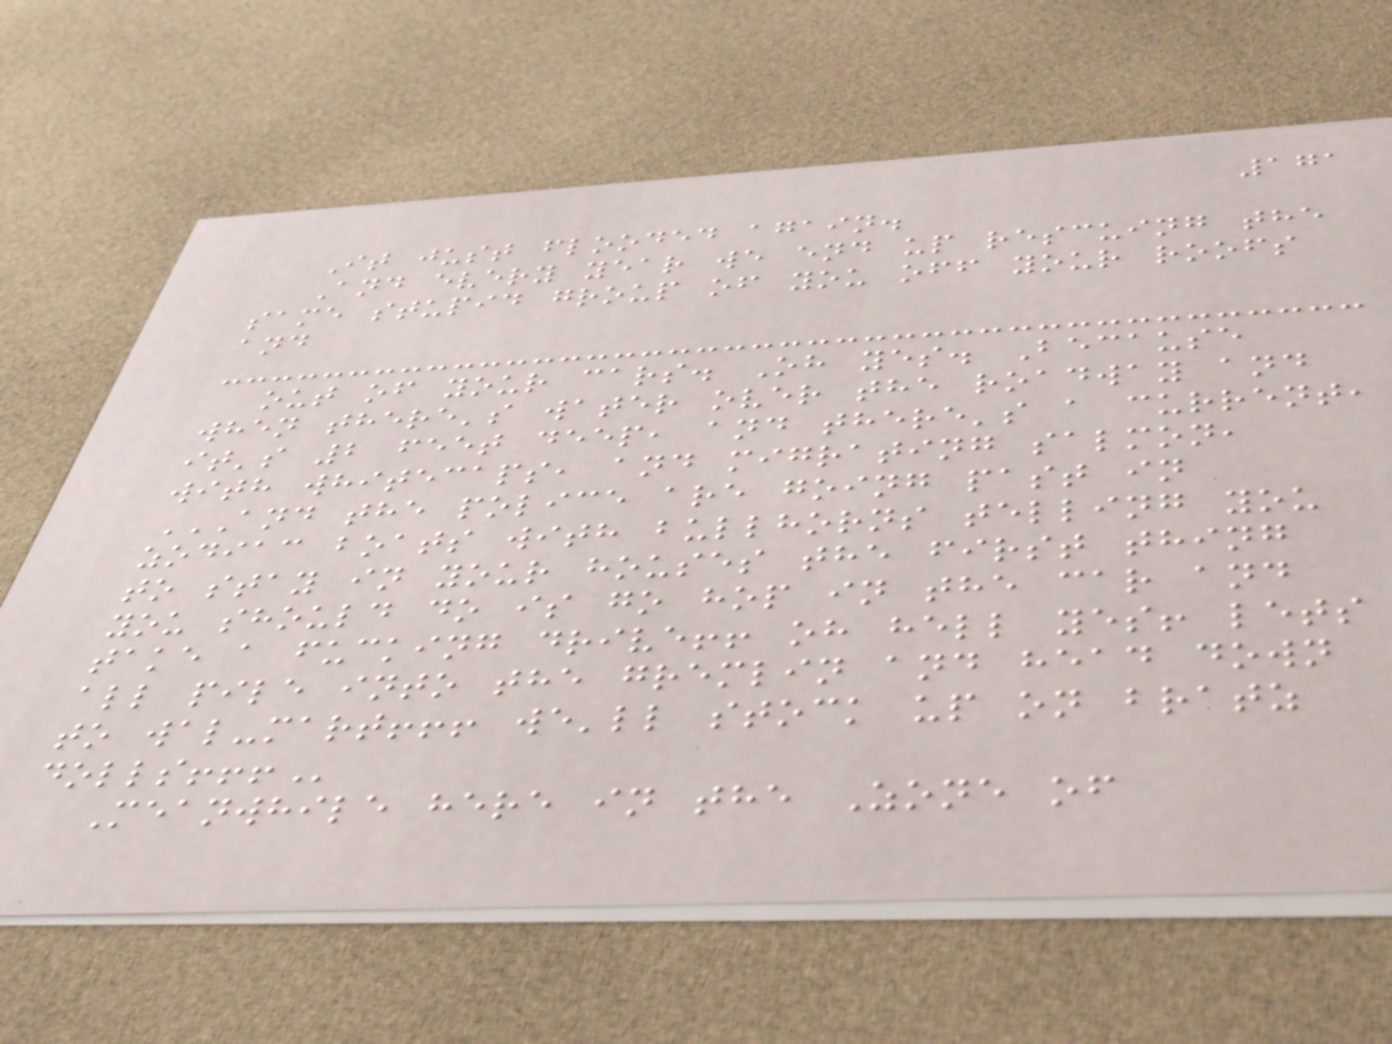171
It just flooded again.
And every year we end up rescuing the
same stupid group of you off your roofs
and
out of your cars. Oh yes. Because
when there's water over the roadway and
it's 2 feet deep, and there's a current,
with whitecaps, and migrating salmon,
AND THE POLICE ARE GOING PAST IN
ZODIAC BOATS WITH BULLHORNS TELLING YOU
TO STAY IN YOUR HOUSES THE FIRST THING
YOU SHOULD DO IS GO HOP IN THE CAR AND
TAKE A FUCKING DRIVE!! OH HELL YES! LETS
ALL PILE INTO THE GREMLIN AND HEAD DOWN
TO WAL-MART!!! WE'LL STOCK UP ON BRATZ
DOLLS!!!
Meanwhile here in the Zone of
